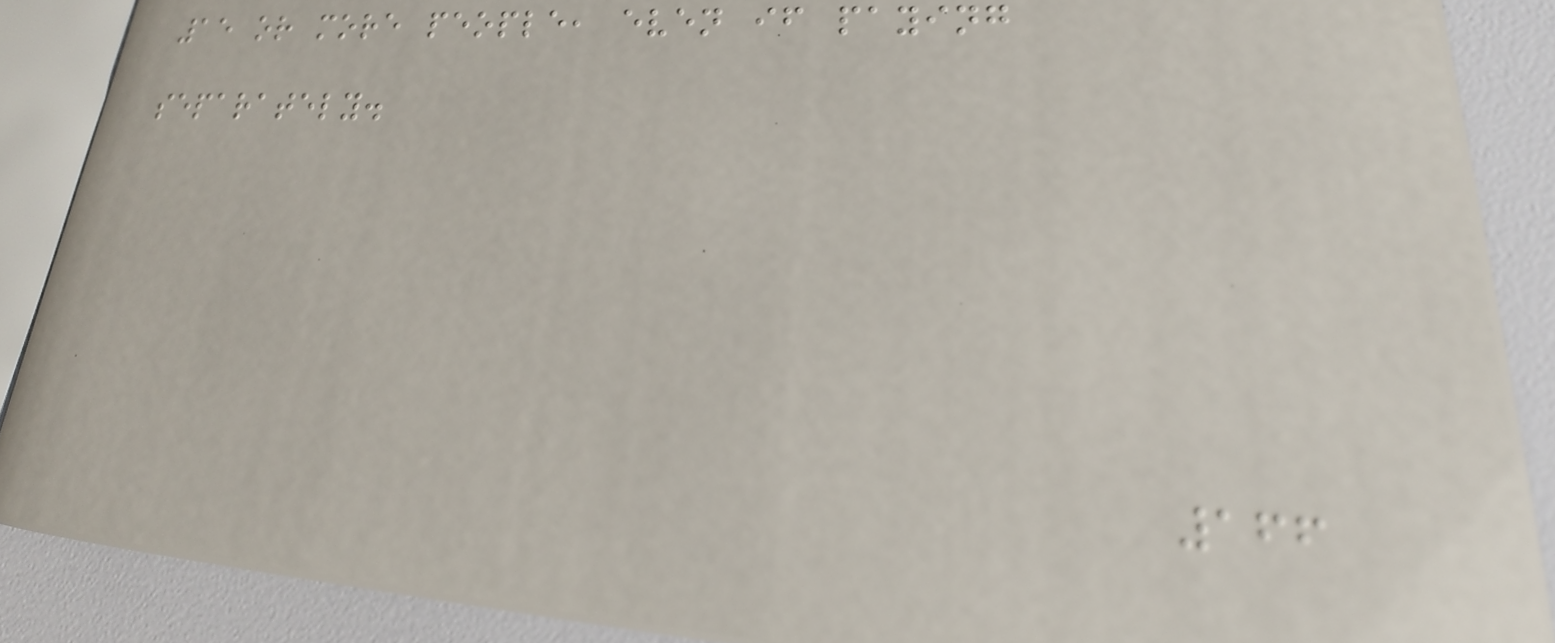15 or more people, even if paying
separately.
166
